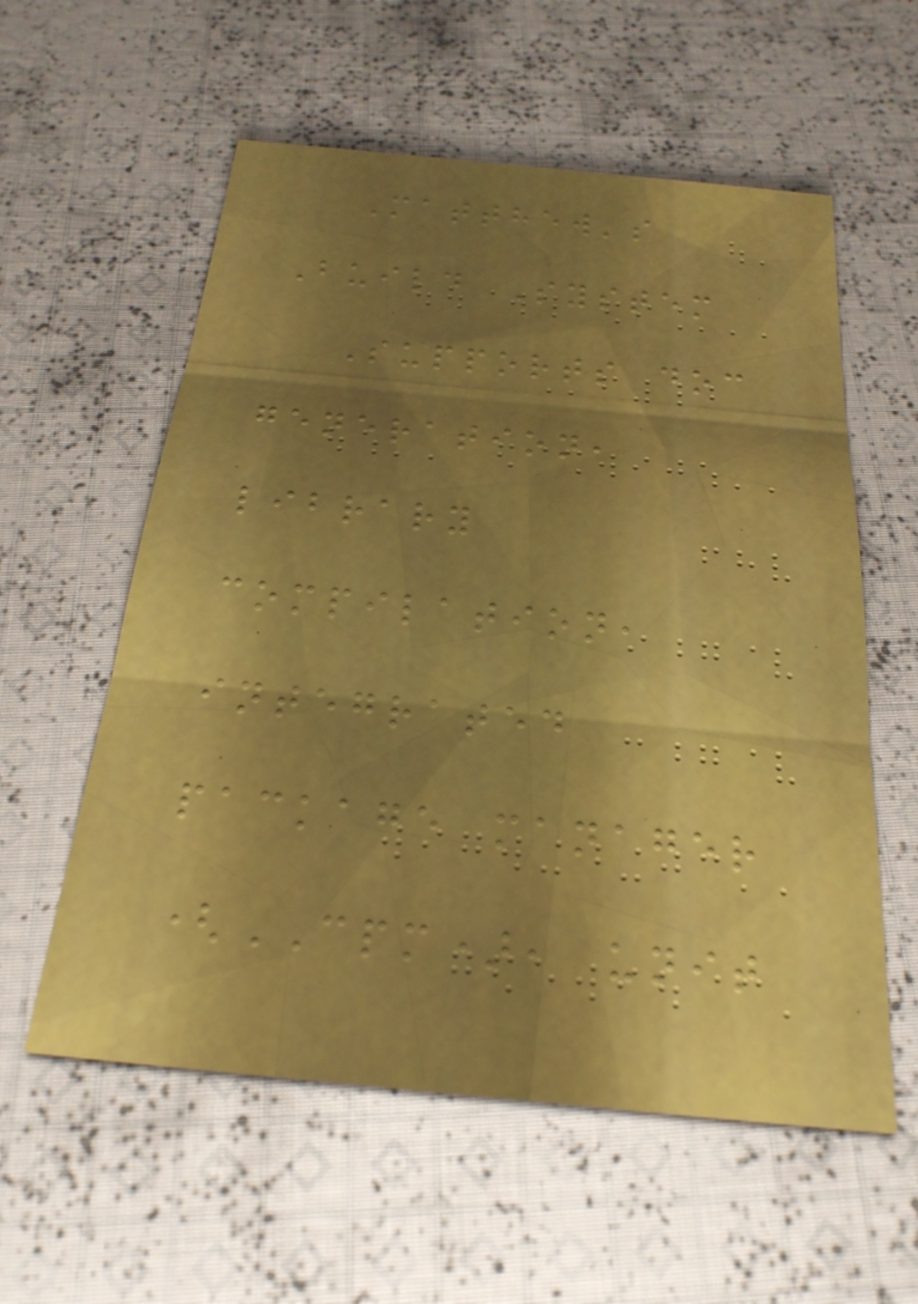Matthew's
Build System
Supports doc
generation,
library
compilation,
integrated
package manager
(CPM), unit
